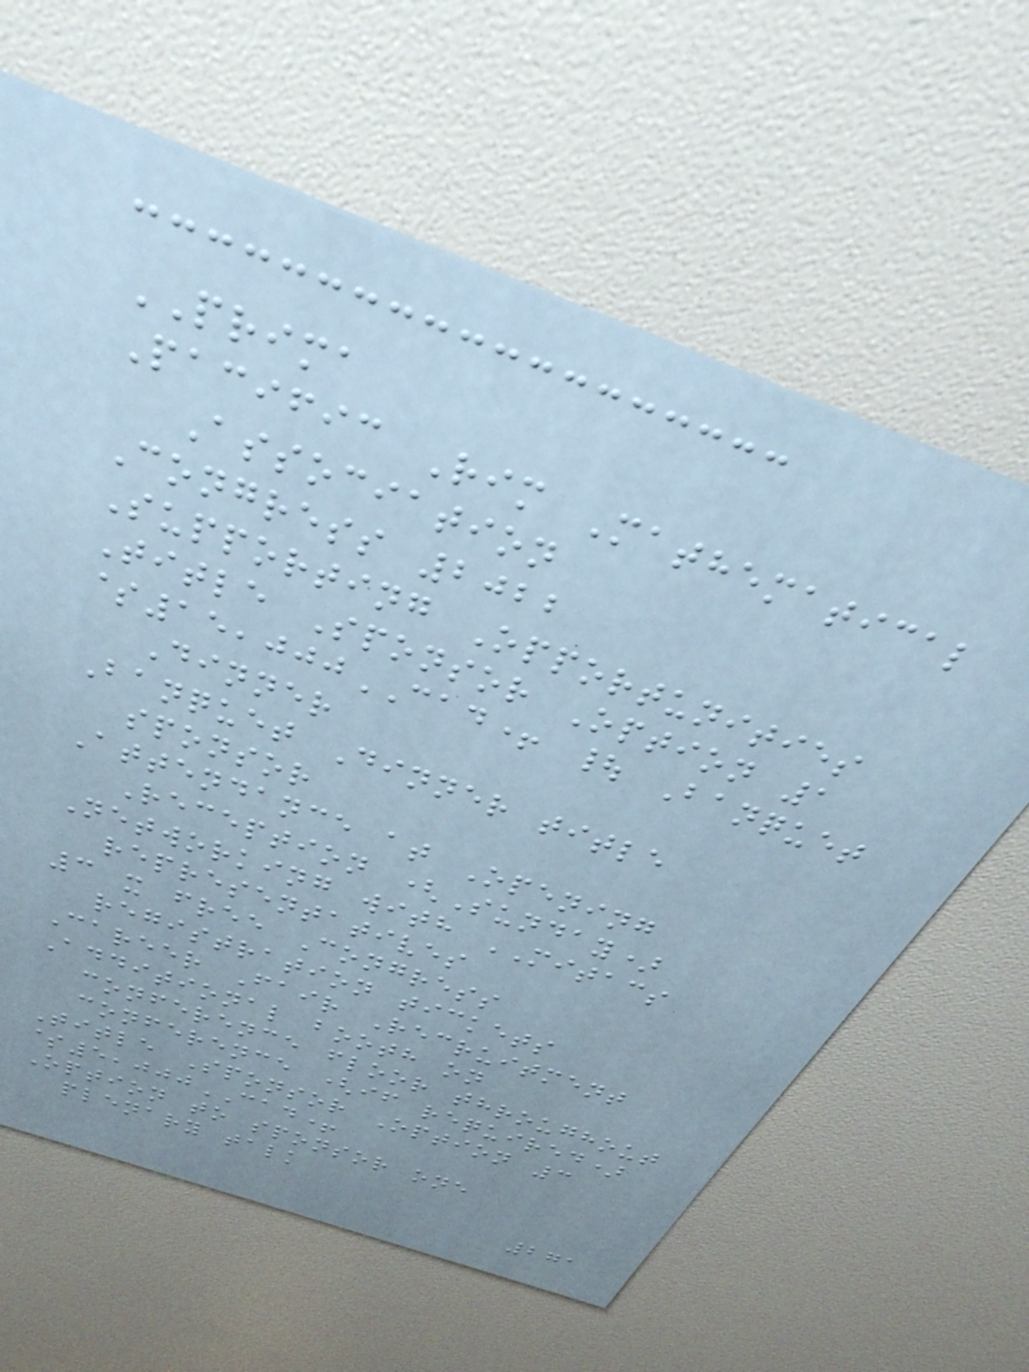PRIMA
Pacific Rim Mathematical
Association
Congress 2022
Supporting Opportunities
Title Sponsor Option 1
$15,000CAD+ | Banquet
Dinner
Banquet Dinner title
sponsor
Attendance at Opening
Reception (Sunday)
Networking with MITACS
representatives
3 x free Congress
registration tickets
Career Fair Recruitment
Additional booth on
conference floor throughout
conference (if required)
Title Sponsor Option 3
$5,000CAD+
Option to sponsor one
plenary talk
271
